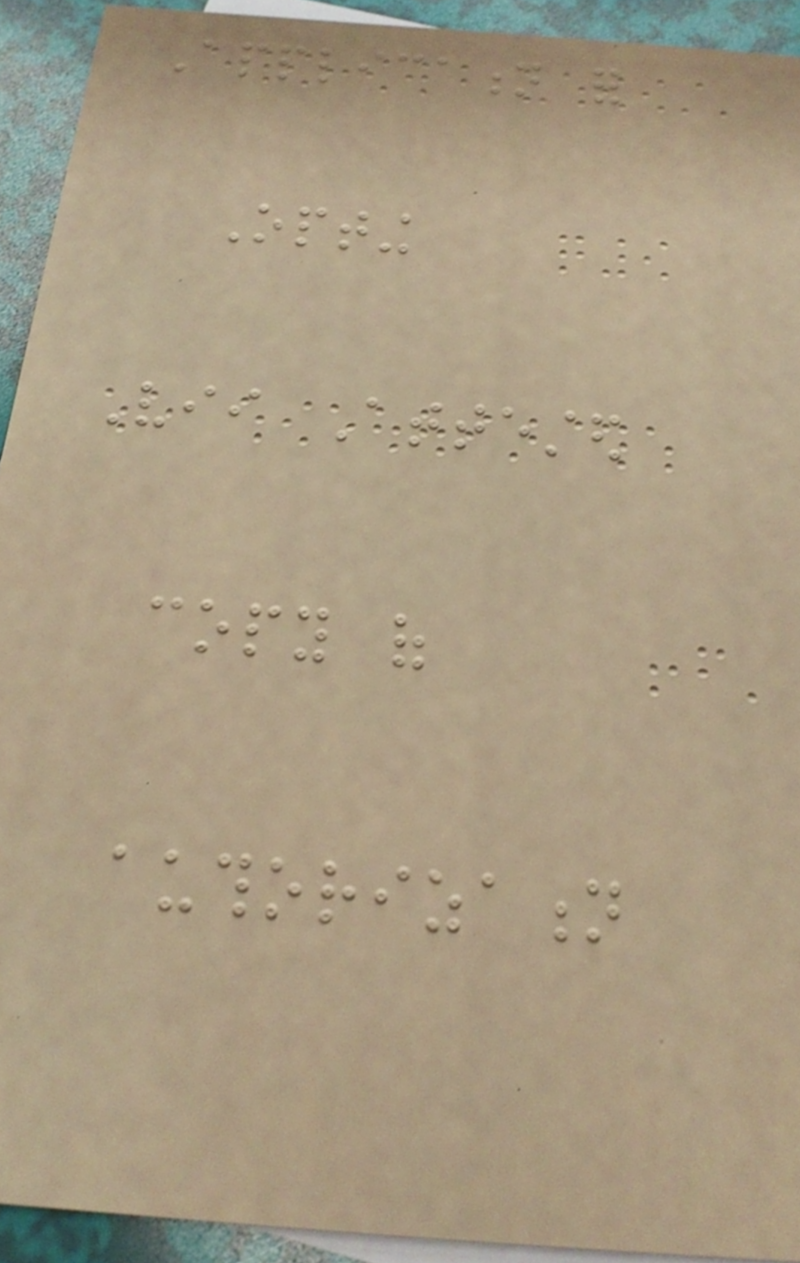Application for
Opting
Vii Attested
copy of
authorization
